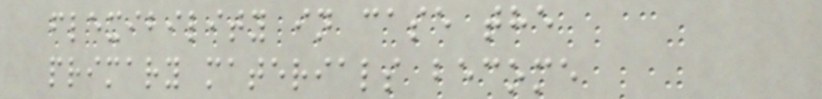flexibility in case the
primary materials become
